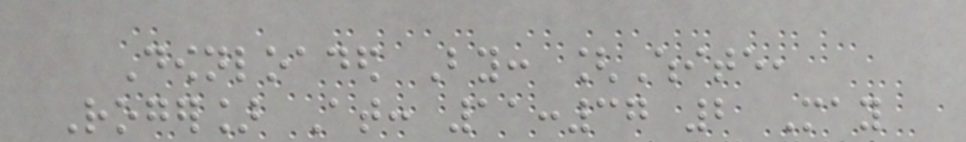Downloaded By: [White,
Roger] At: 11:37 2 May
